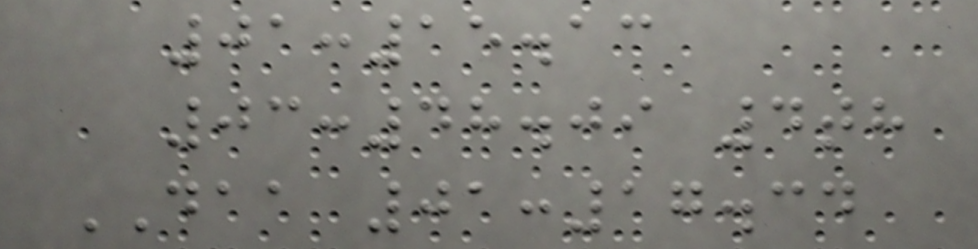01:15.13
03:48.09 4th
DAA 01:17.34
